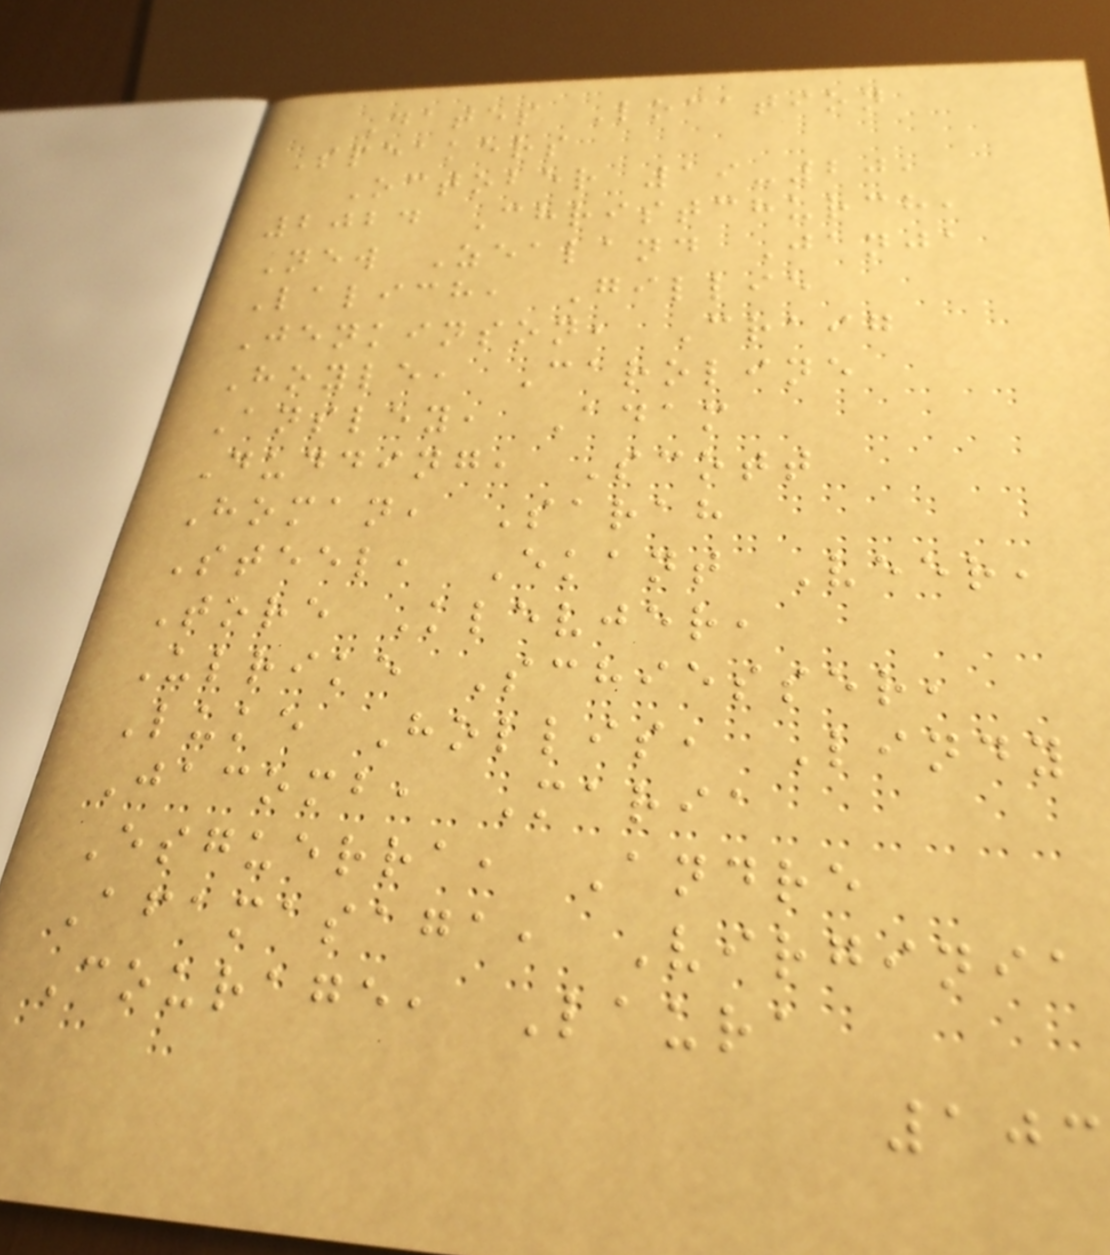Dates Location
Speakers
October 19-20,
2024 Christchurch,
New Zealand Janja
Lalich, Gillie
Jenkinson, Craig
Hoyle, Caroline
Ansley, Adam
Dudding, Scott
Homan, Sarah
Steel, Ekant Veer,
Tore Klevjer,
Ulrike Schiesser,
Luke Hollis, Lindy
Jacomb, Maria
Esguerra, Andre
Afamasaga, Virginia
Courage, Laura
103
